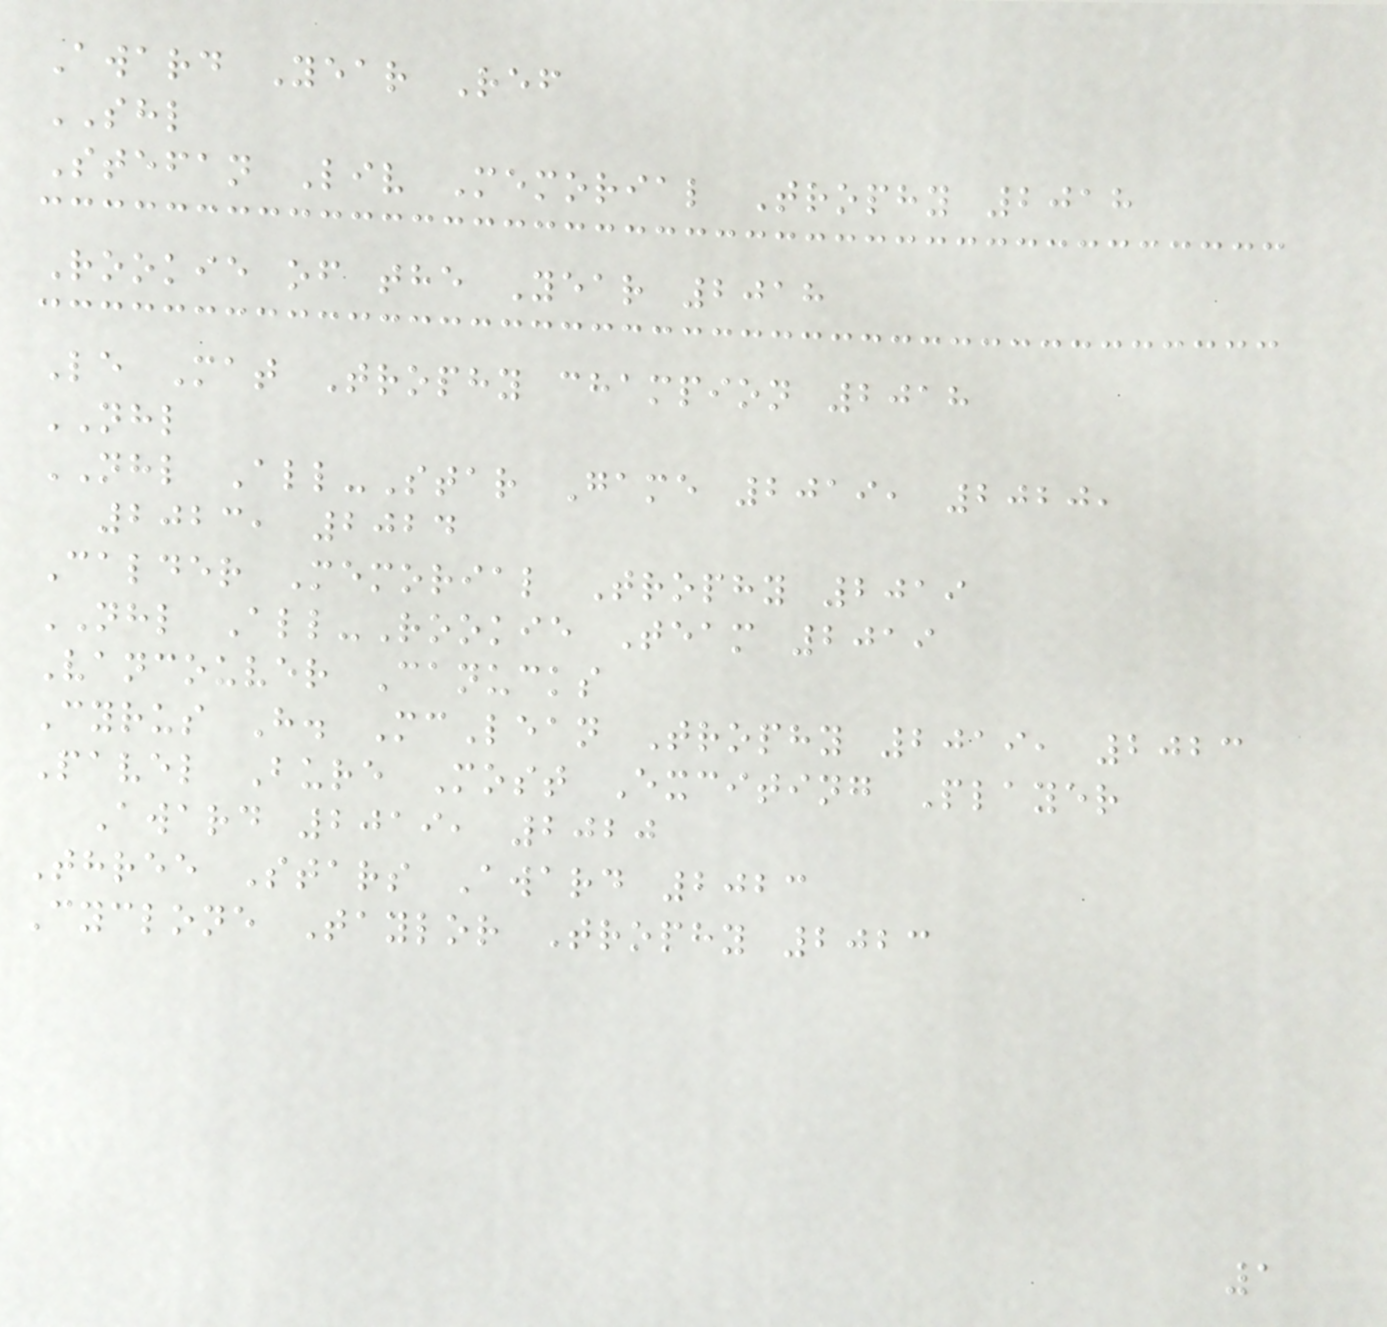Award Year Ref
SHL
Stefan Liv Memorial Trophy 2018
Rookie of the Year 2018
Le Mat Trophy champion 2018
NHL
NHL All-Star Game 2019, 2020,
2023, 2024
Calder Memorial Trophy 2019
NHL All-Rookie Team 2019
Vancouver Canucks
Cyrus H. McLean Trophy 2019, 2023
Pavel Bure Most Exciting Player
Award 2019, 2020
Three Stars Award 2023
Cyclone Taylor Trophy 2023
1
